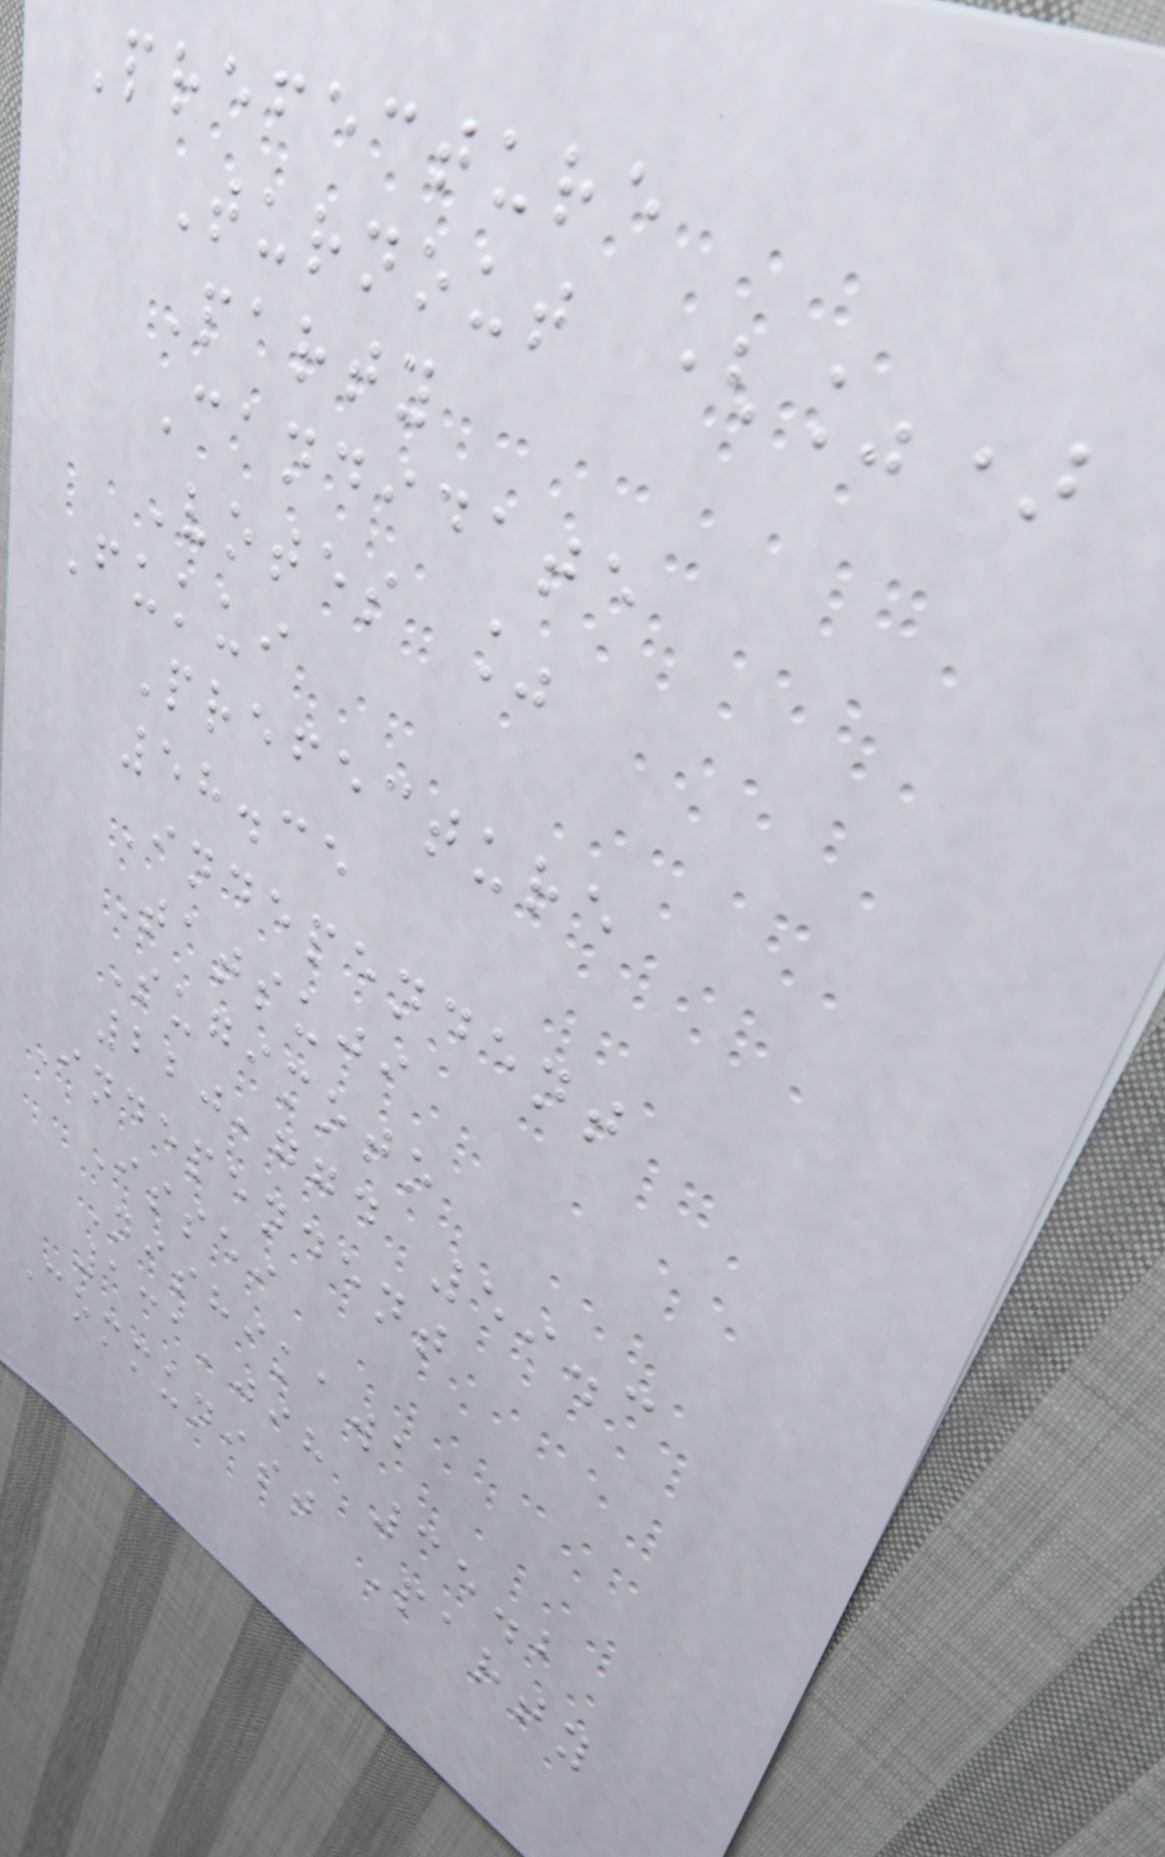Prefecture
Turnout (%)
Party
Candidate
Votes %
Fukui
Prefecture
58.35
Independent
Tatsuji
Sugimoto
220,774 59.3
Independent
Issei
Nishikawa
131,098 35.2
Communist Party
